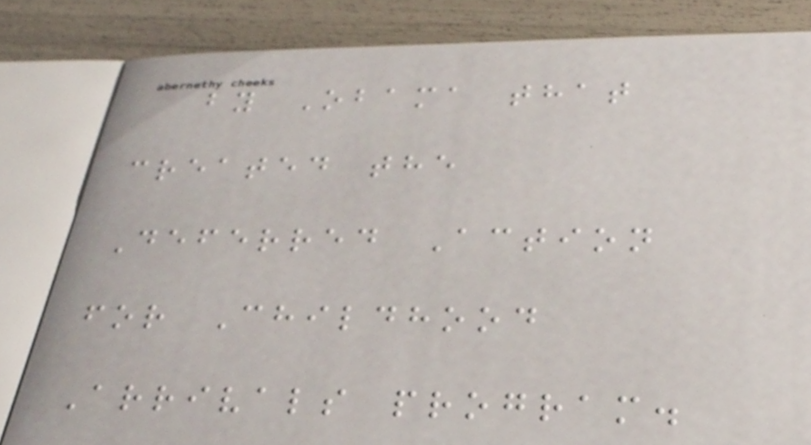by Obama that
created the
Deferred Action
for Childhood
Arrivals program.
